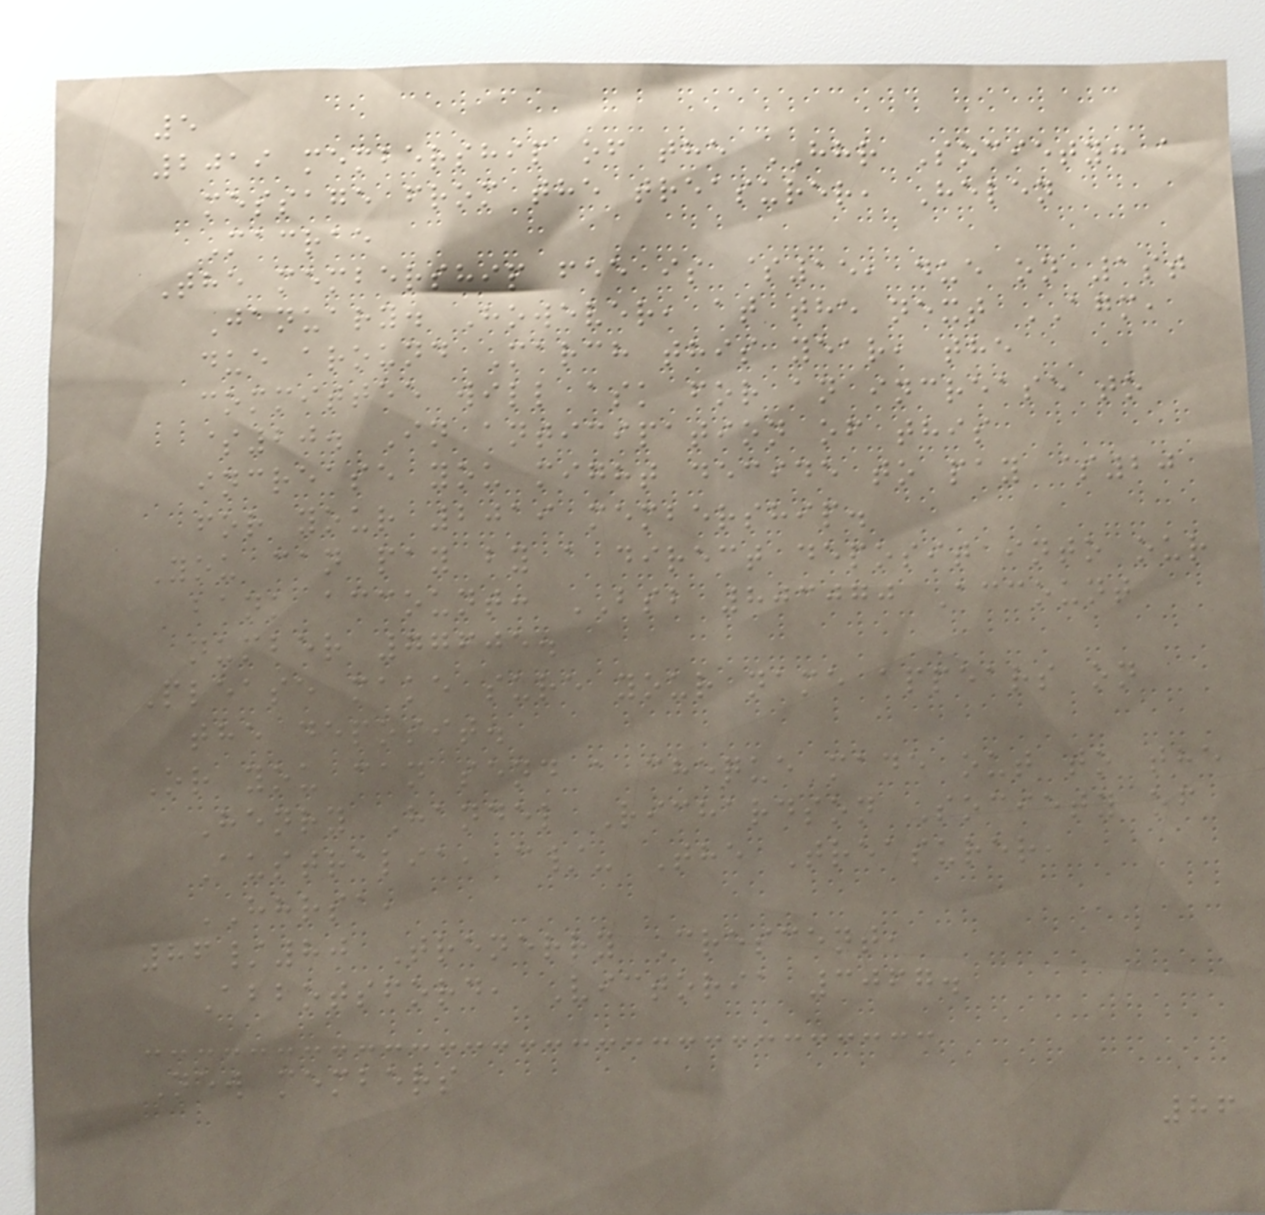5
2019 membership of the HHR Society: a
message from the treasurer, Helen
Macrae
The membership fee is $15, due on 1st
January. However, at the next AGM,
due around March this year, the
committee will ask for an increase to
$20. In anticipation of this
increase you might decide to pay $20
for your 2019 membership.
You can pay by a direct deposit into our
bank account: BSB 803070 Account
number 77605.
Please make sure your name appears on
the deposit.
Or you can send a cheque made out to the
Henry Handel Richardson Society of
Australia, c/- The Treasurer,
HHRSA,
86/80 Trenerry Crescent,
Abbotsford, Victoria 3067.
New members
86
